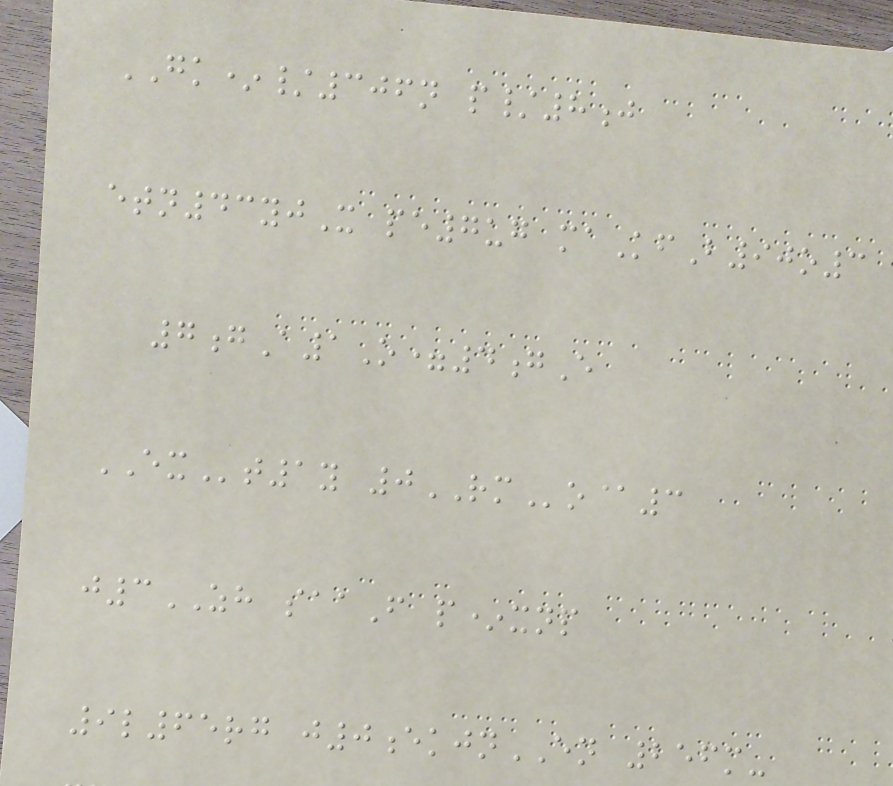GK*/306n p/8j
etn43yjX pe7ug maKfB90o3
7gA1O=4gE
EXt1y 0RMo@3
j3ZH saaF p*xnp
9l65rg j0ekjnEN 256m-
